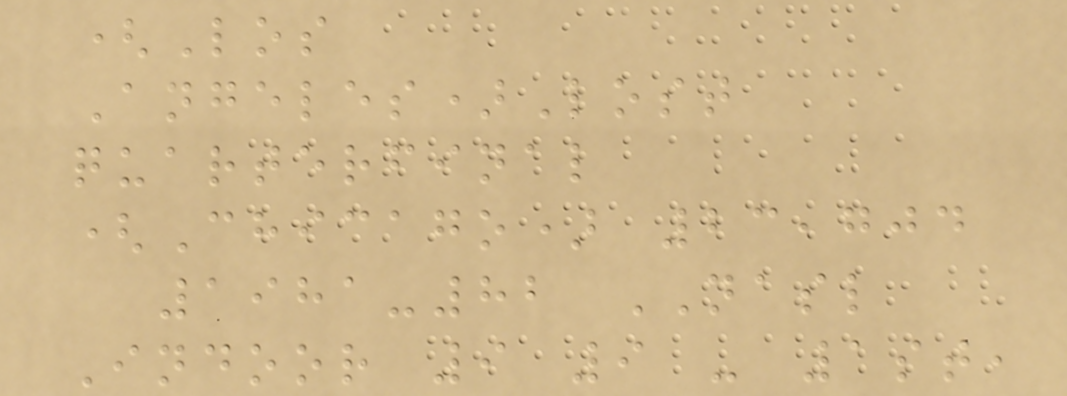(Los
Angeles)Lost
quarterfinal
(Chicago) 23,704
1981-82 NASL
Indoor 9 9 - 1st,
